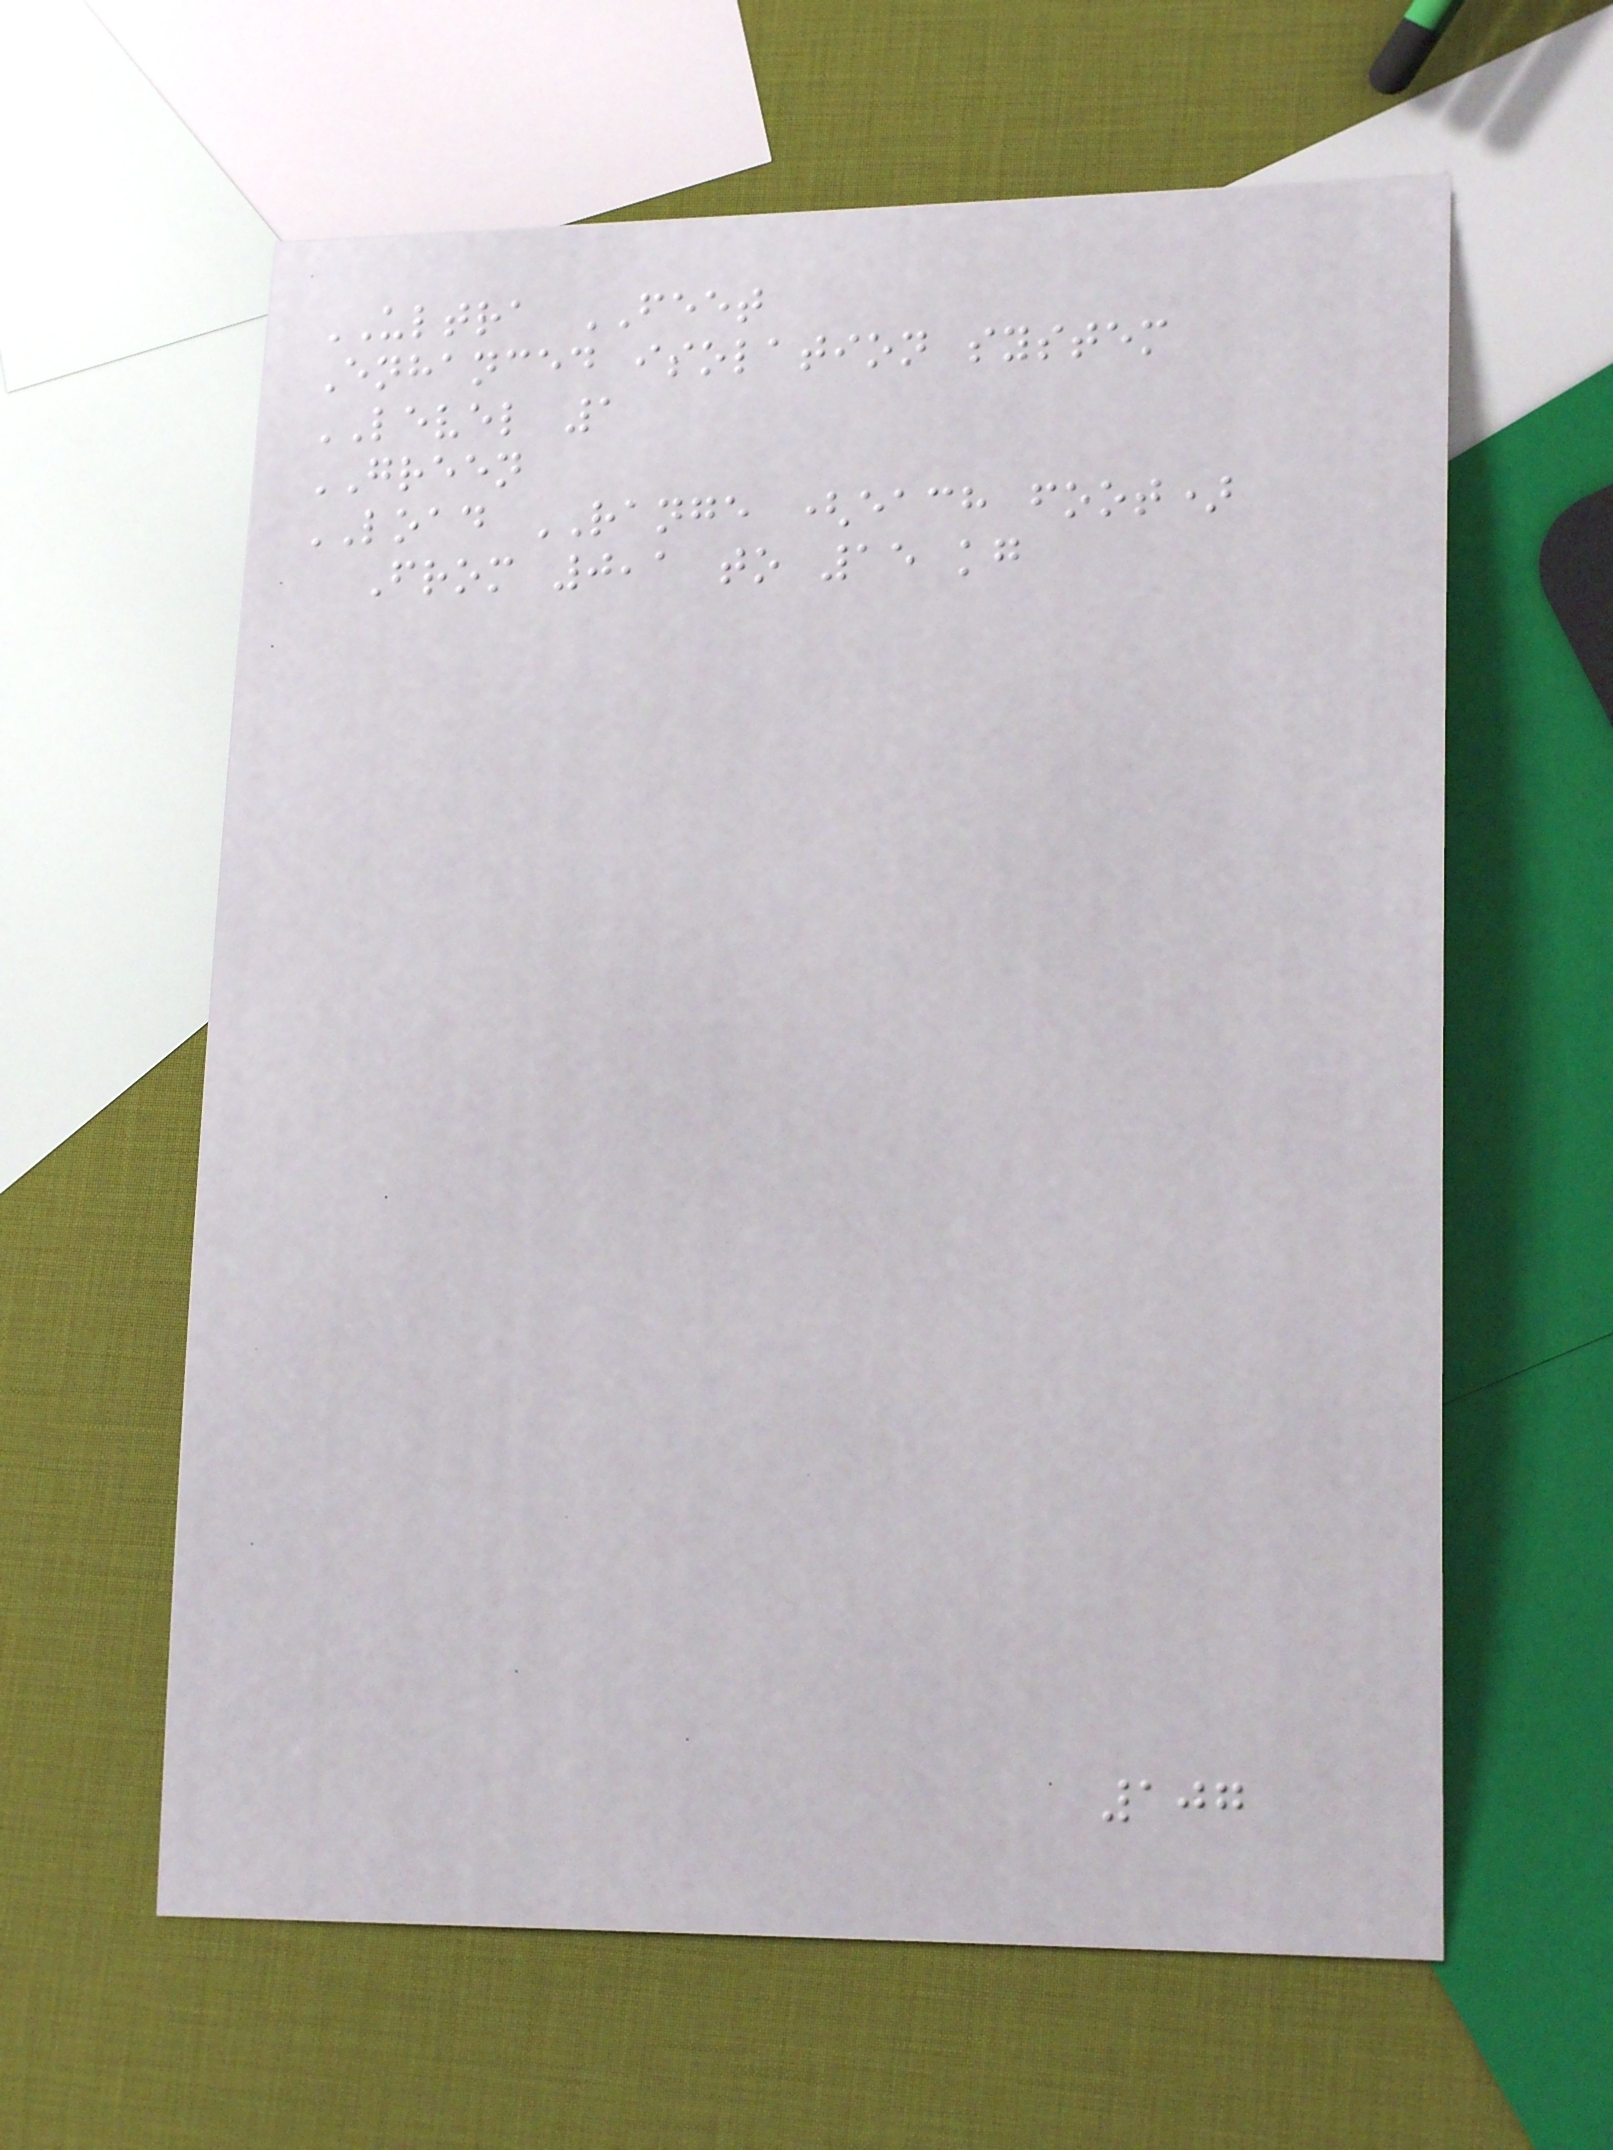ULTRA FEET
Enhanced isolation system
LEVEL 1
GREEN
LOAD RANGE (each foot)
From 0,1 to 15 kg
107
